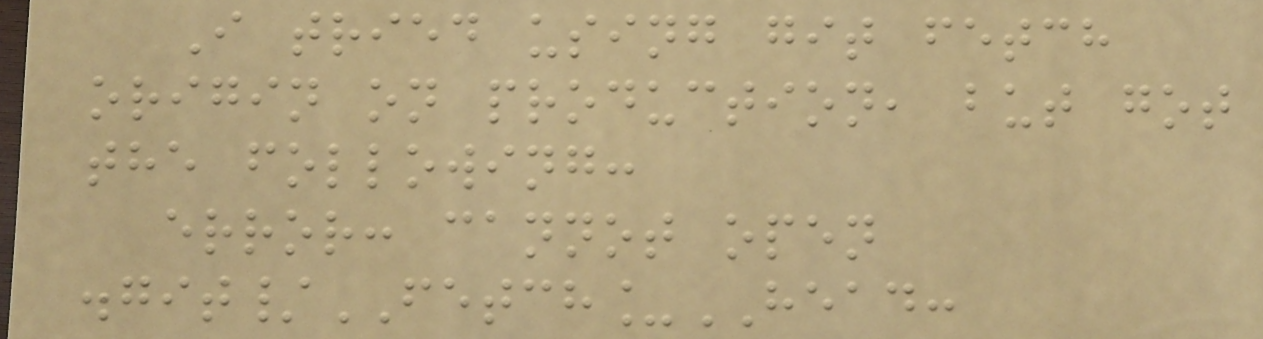I tried using git fetch
origin on production, but got
the following:
error: cannot open
.git/FETCH_HEAD:
